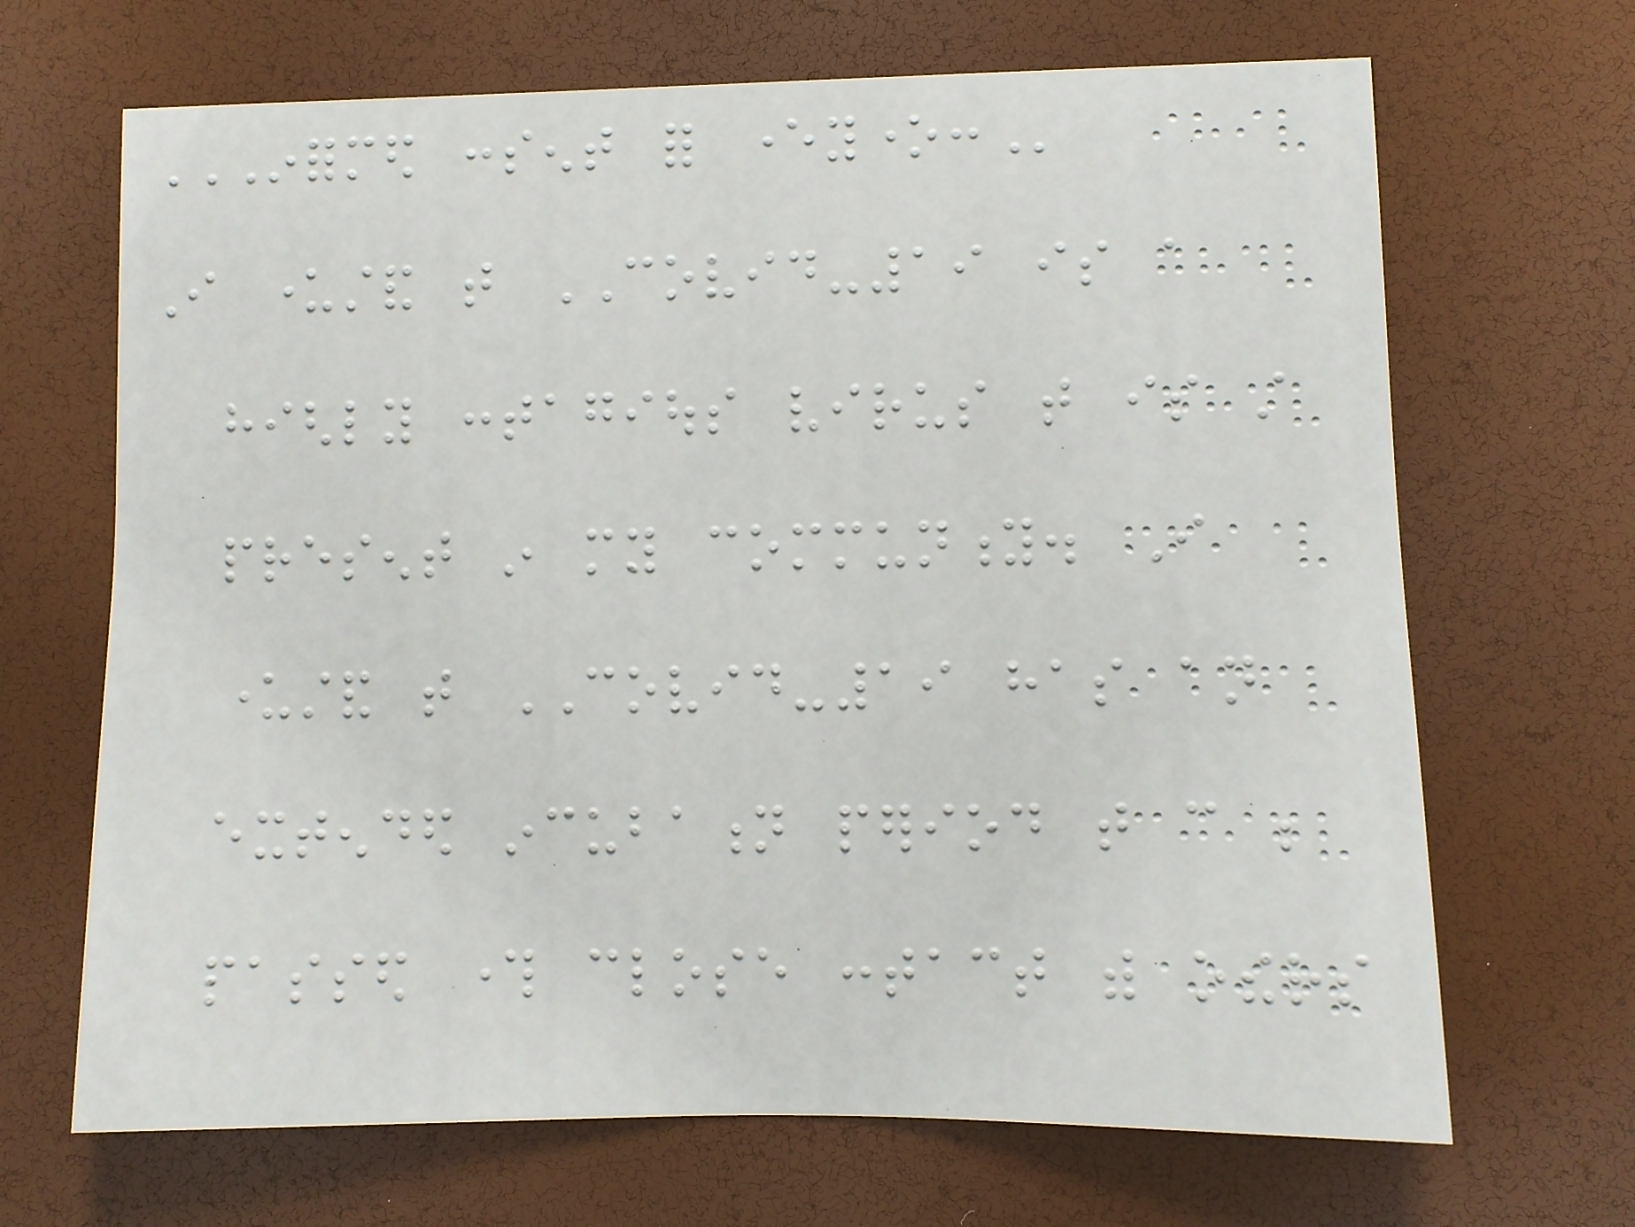INFORMED CONSENT FOR EVERYONE:
I understand that COVID-19 is a
highly contagious virus that is still
present in my community. I
understand that COVID-19 has an
extended incubation period that can be
passed through close contact with others
